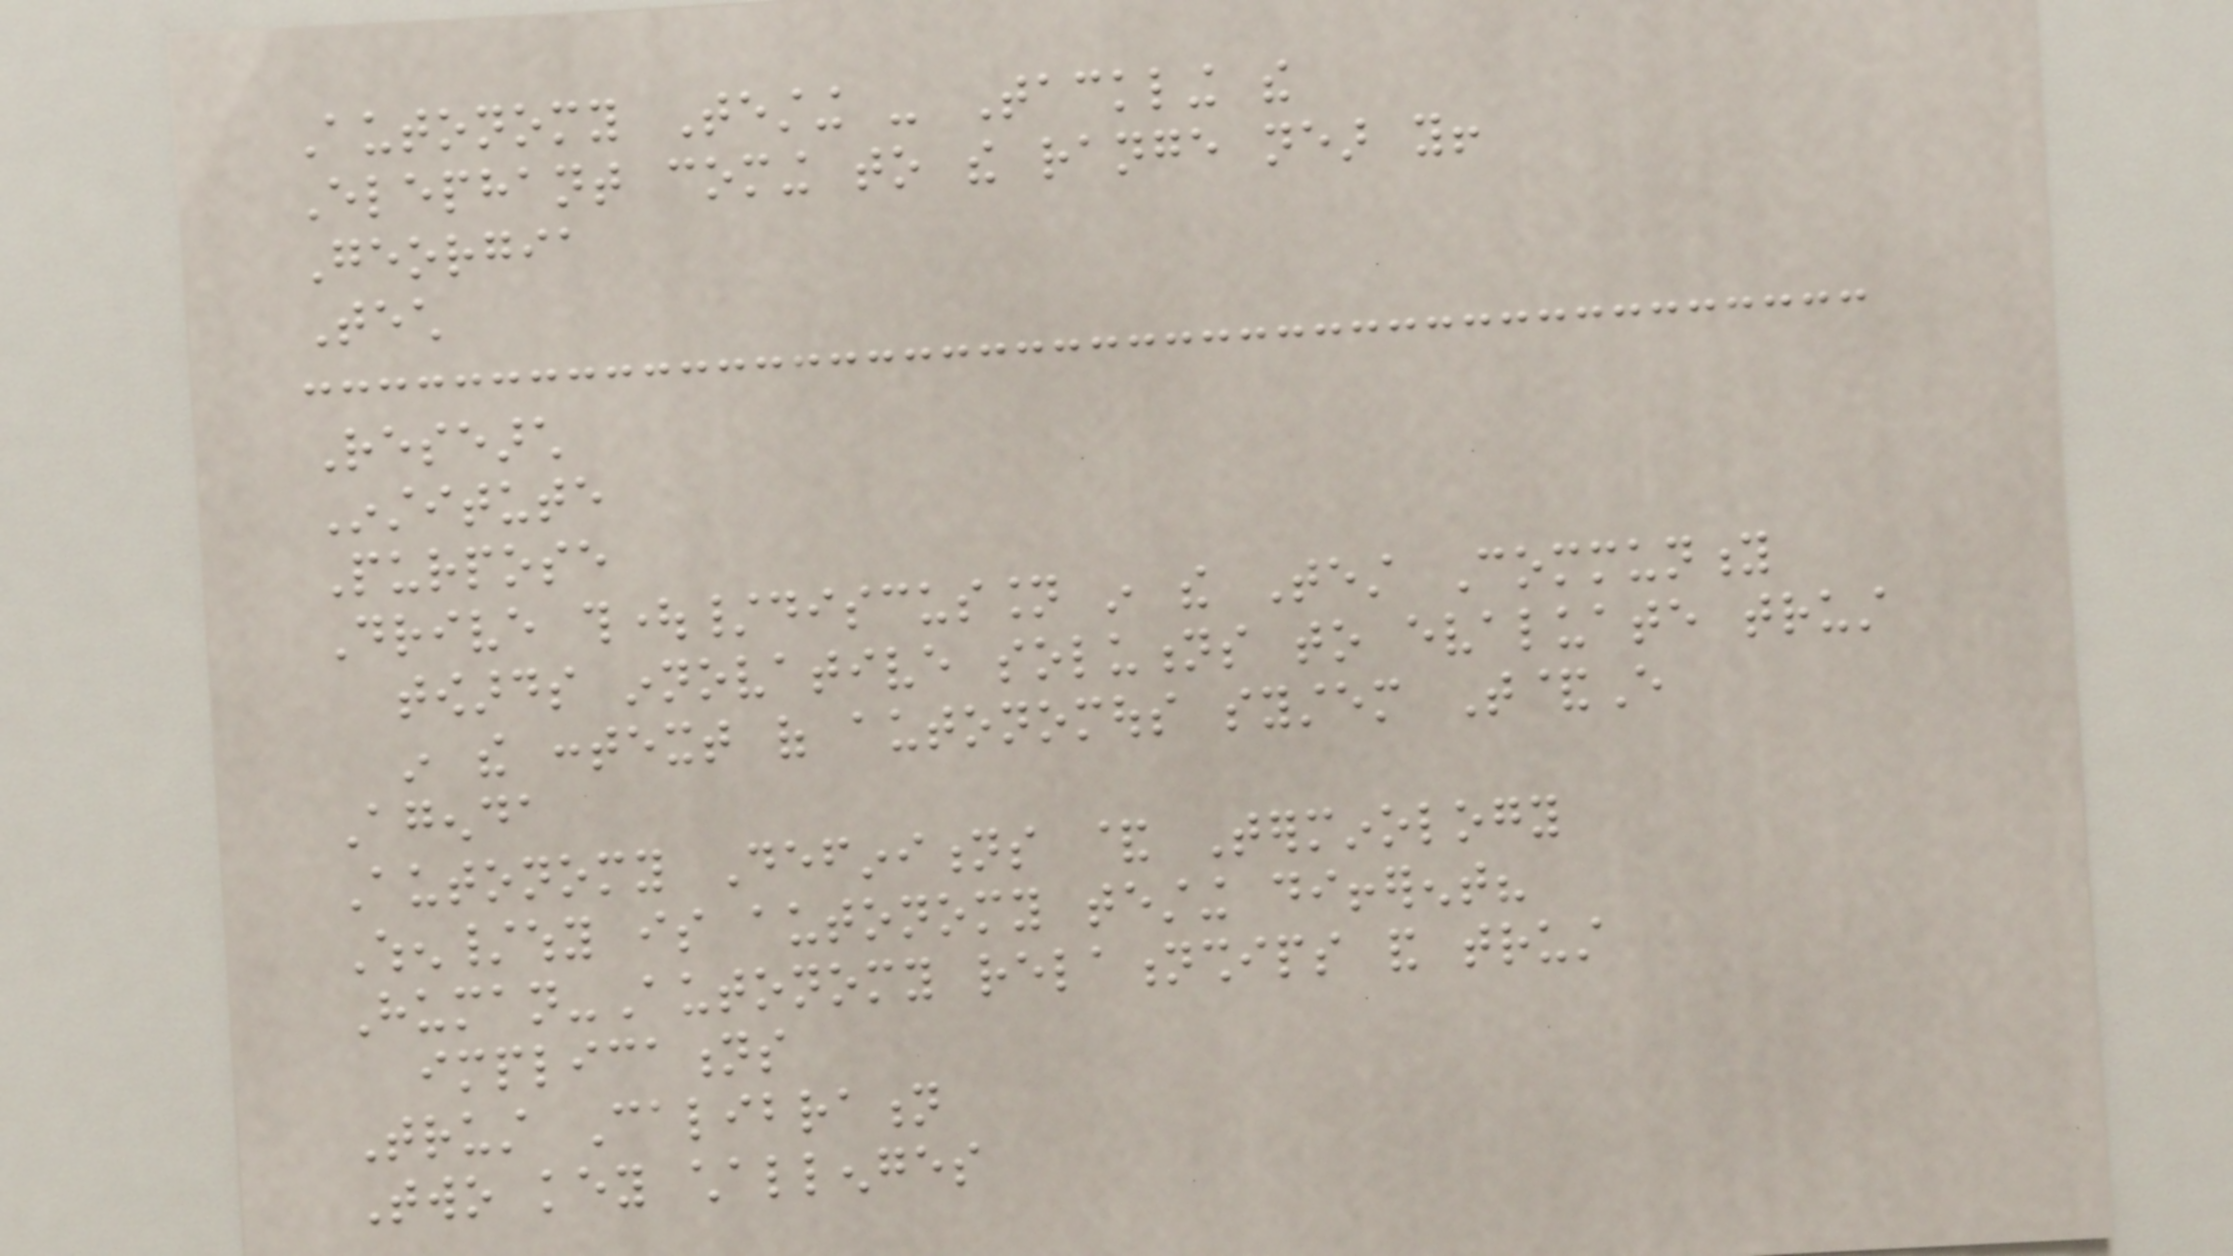Autonomy Testing - Tackling the
Elephant coming to the range near you!
Georgia
Tech
Research
Institute
Purpose
Drive thought/discussion in the Test Community
towards innovative solutions to evaluate trust
in the context of autonomous system T&E
Agenda
Autonomy Definitions & Terminology
When/why is autonomy testing different?
Human-Autonomy relationships and trust
implications
Trust Calibration
Two key challenges
